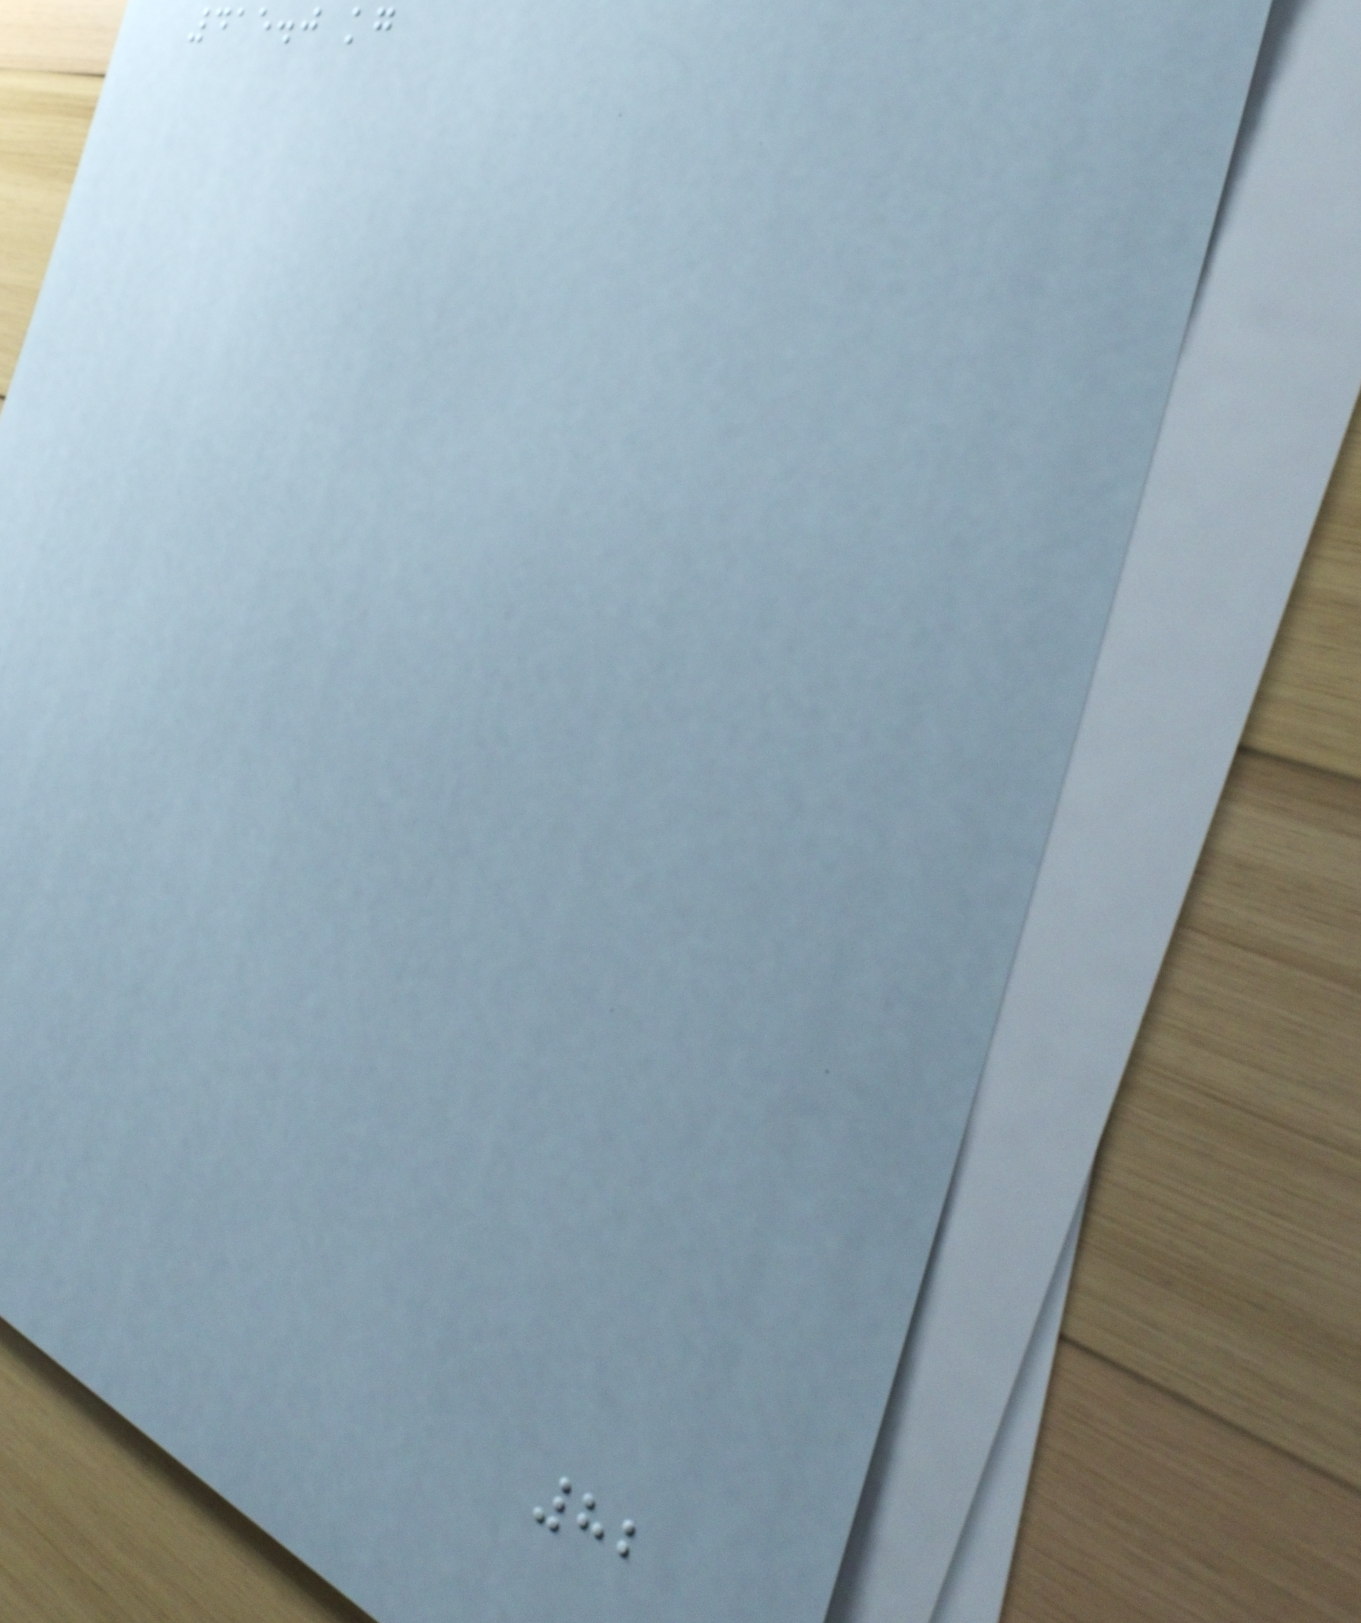415.0 kg
82
